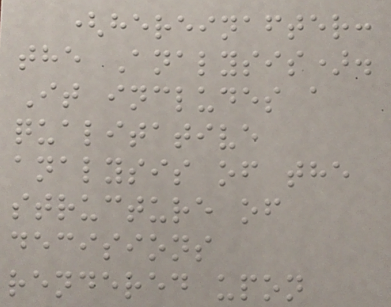(hereinafter:
the Analysis).
It includes a
qualitative
analysis of the
structure of
decisions
rendered upon
